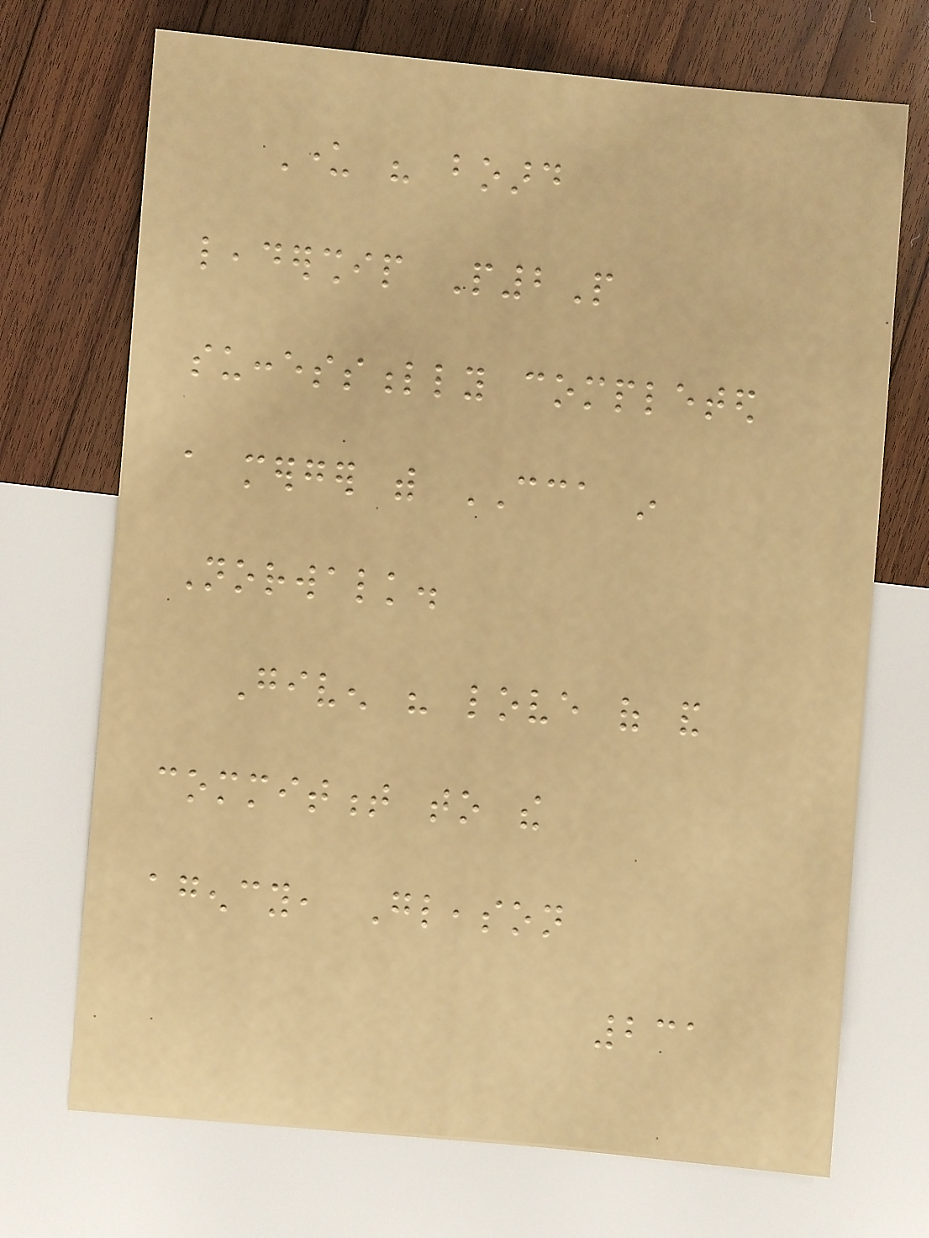Under his board
leadership P2P
successfully completed
a merger with CCA in
Norwalk.
Given his love of and
commitment to the
agency, Gleason
231
